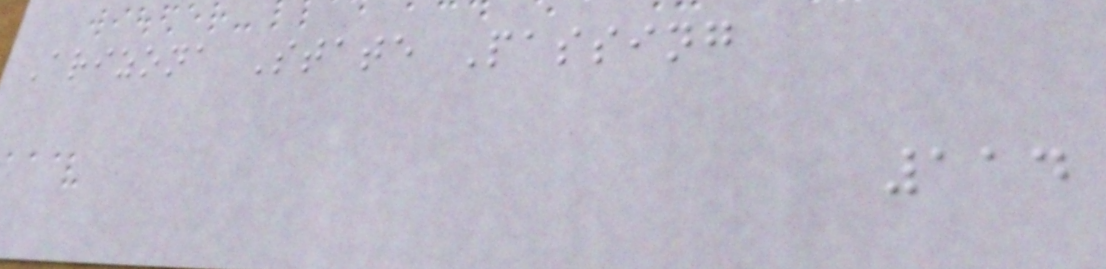Arizona State Passing
114
